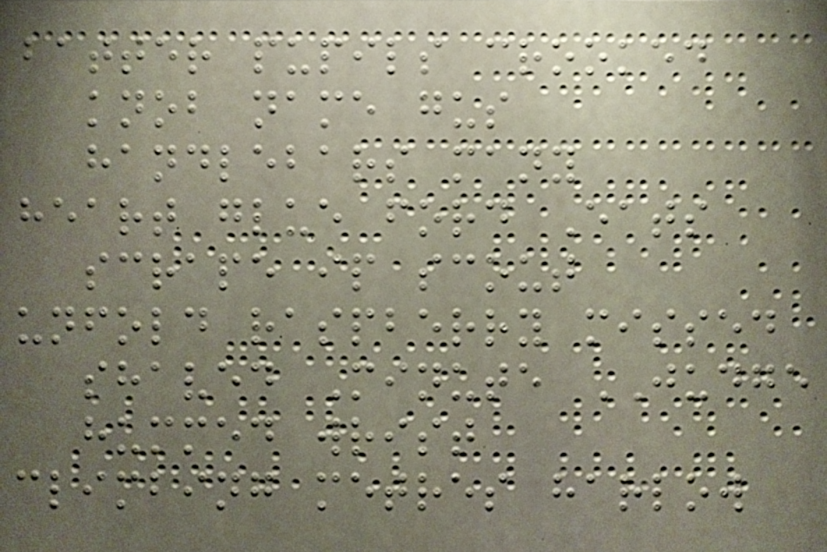batter pupils crooked
knob name gus
handlebars many
heart glue ford Eats
scrape ip scout
unfold raspberry missed
shaved Minute JUDGE
hummed wrist
climbing metres harlow
